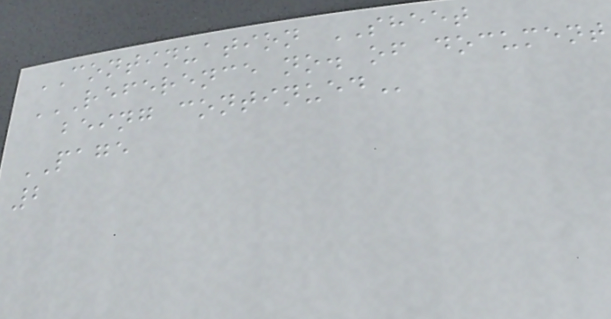CONTINUATION SHEET
REFERENCE NO. OF DOCUMENT
BEING CONTINUED
PAGE
2
